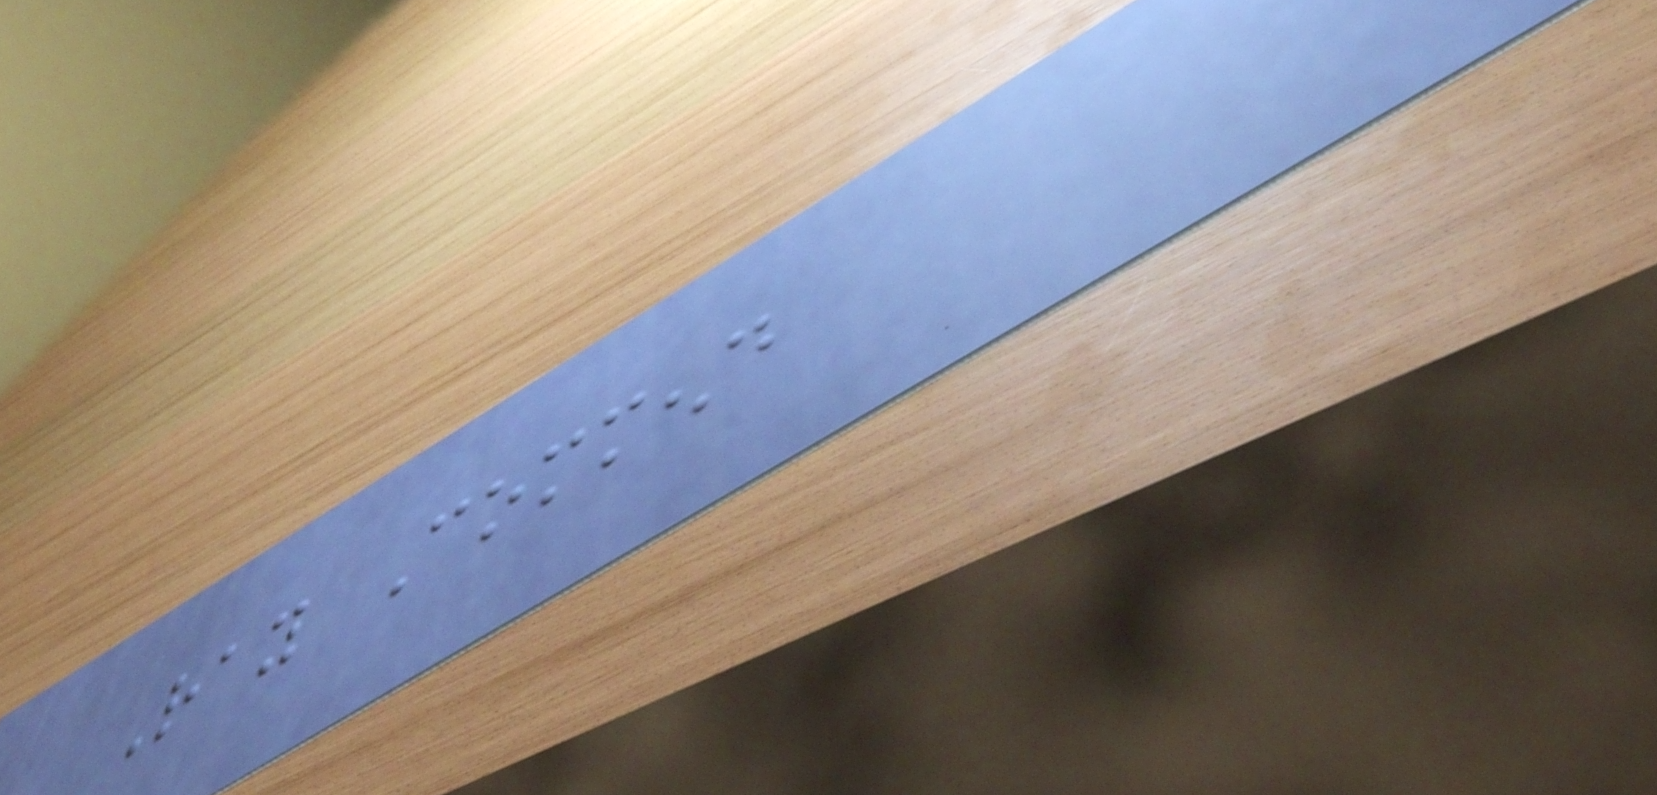Ray Commend
